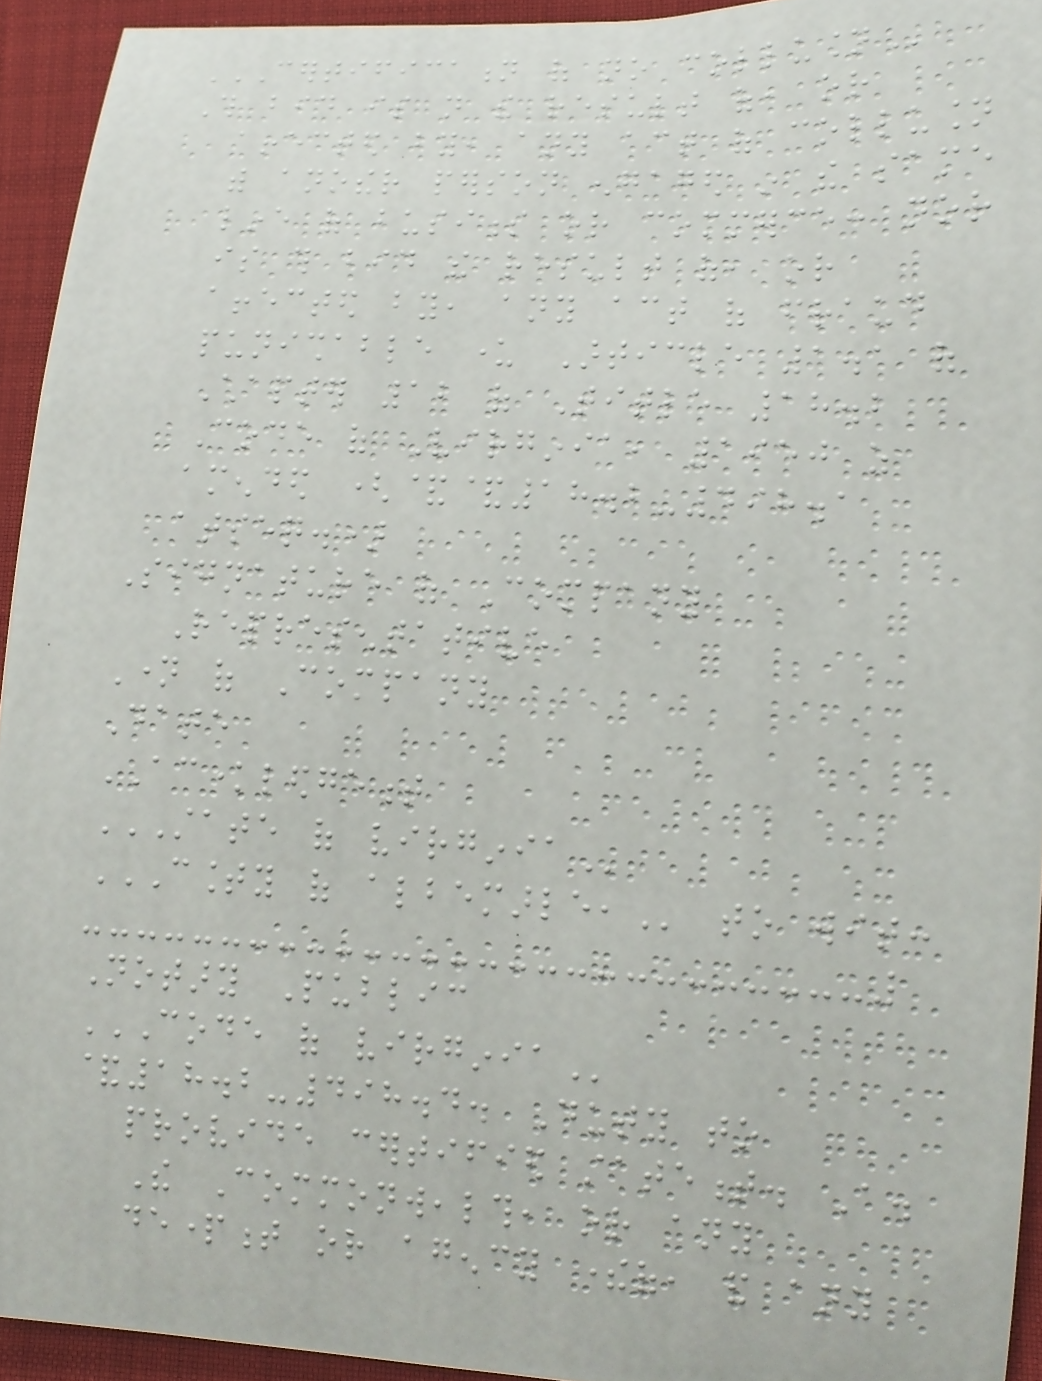CERTIFICATION OF NO COLLUSION
This bid is not the result of, or
affected by, any act of collusion
with another person engaged in the same
line of business or commerce: nor
is this bid the result of, or
affected by, any act of fraud
punishable under Article 1.1 of
Chapter 12 of Title 18.2
Code of Virginia, 1950 as
amended (&&18.2-498.1
atseq.)
Signature of Company
Representative
Name of Company
Date
ACKNOWLEDGEMENT
STATE OF VIRGINIA
COUNTY OF ALBEMARLE, to wit:
Notary Public
CODE OF VIRGINIA
&18.2-498.4. Duty to
provide certified statement. A.
The Commonwealth, or any
department or agency thereof, and any
